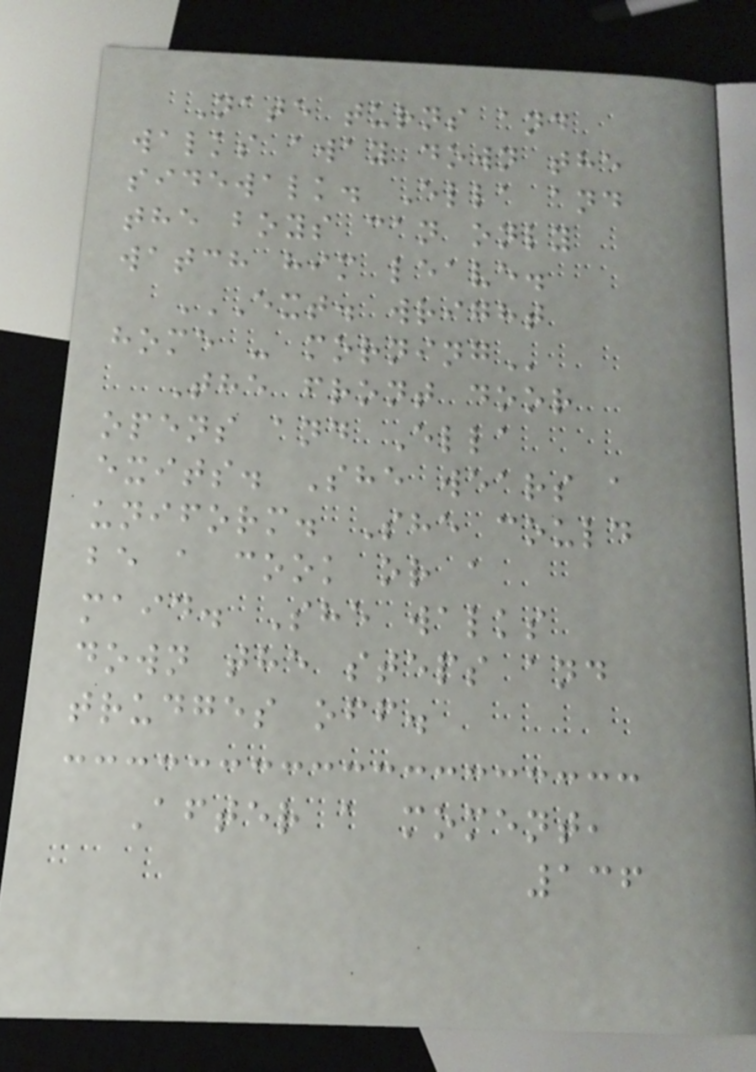Nate turns and
walks away down the
sidewalk. Ella and
the boys can only
watch him leave.
EXT. WRIGHT
HOME - MORNING
The front door
opens and Ella
exits. She wears a
uniform. She could
be a cook or a
maid. She walks
down the steps and
trudges off.
After a moment,
136
